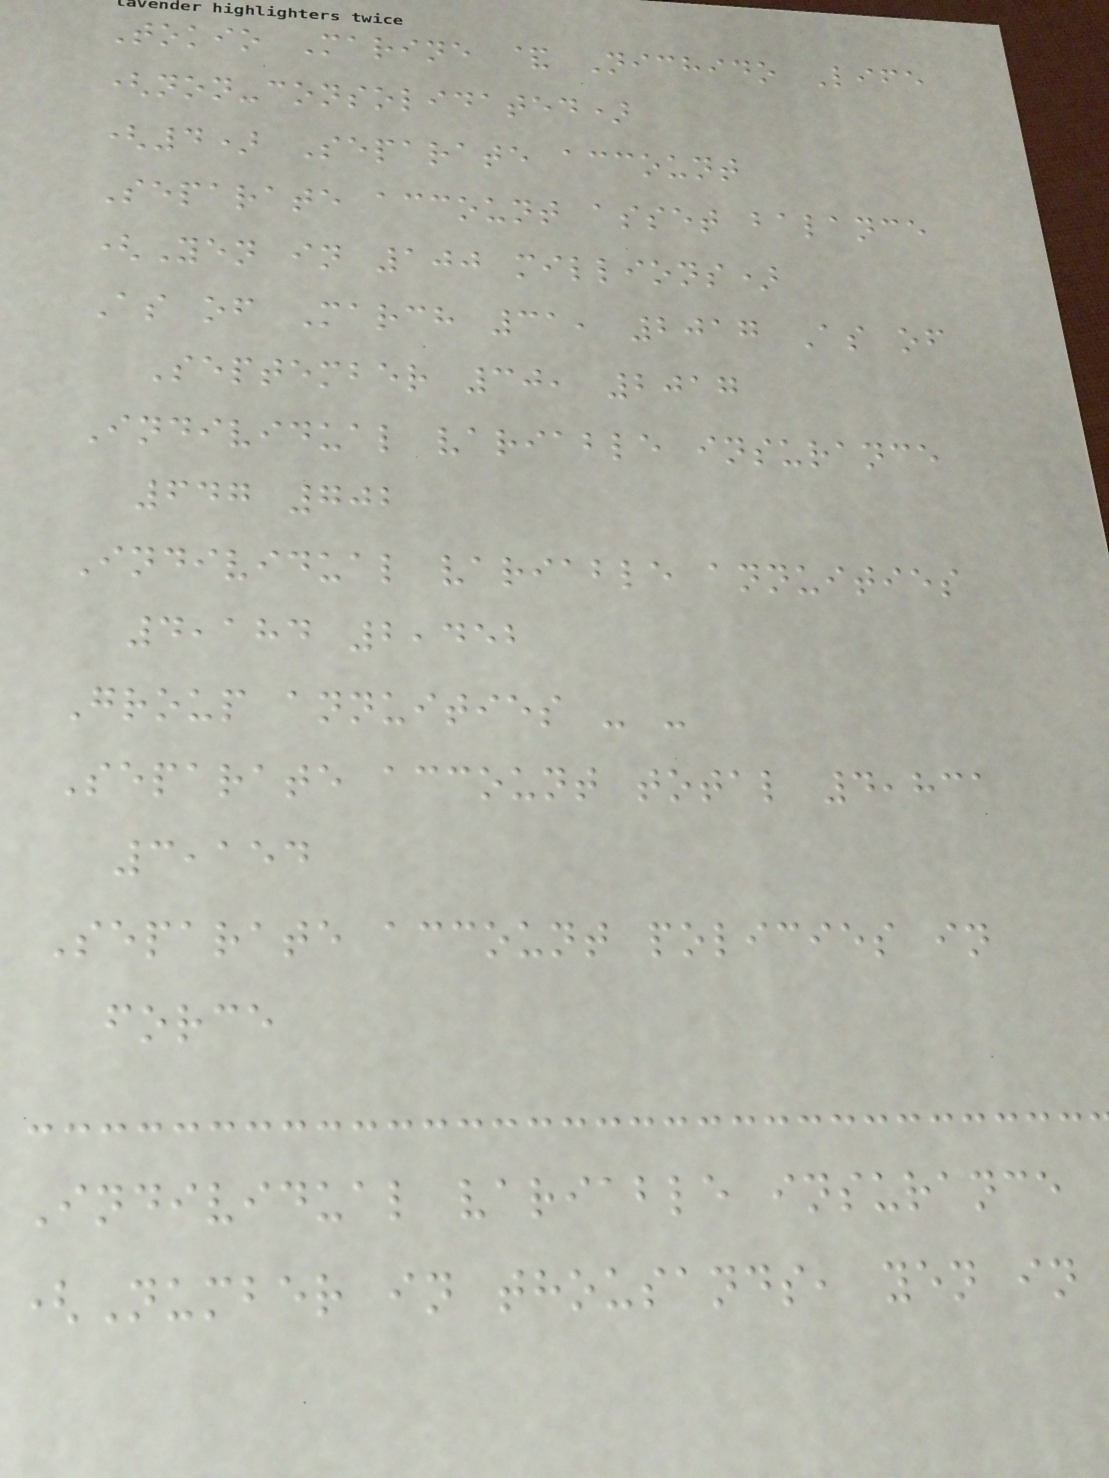Tokio Marine & Nichido Life
(non-consolidated)
(4) Separate account
Separate account asset balance
(Yen in 100 millions)
As of March 31, 2017 As of
September 30, 2017
Individual variable insurance
647 702
Individual variable annuities
4,184 2,452
Group annuities - -
Separate account total 4,831
3,154
Separate account policies in
force
Individual variable insurance
(Number in thousands, yen in
